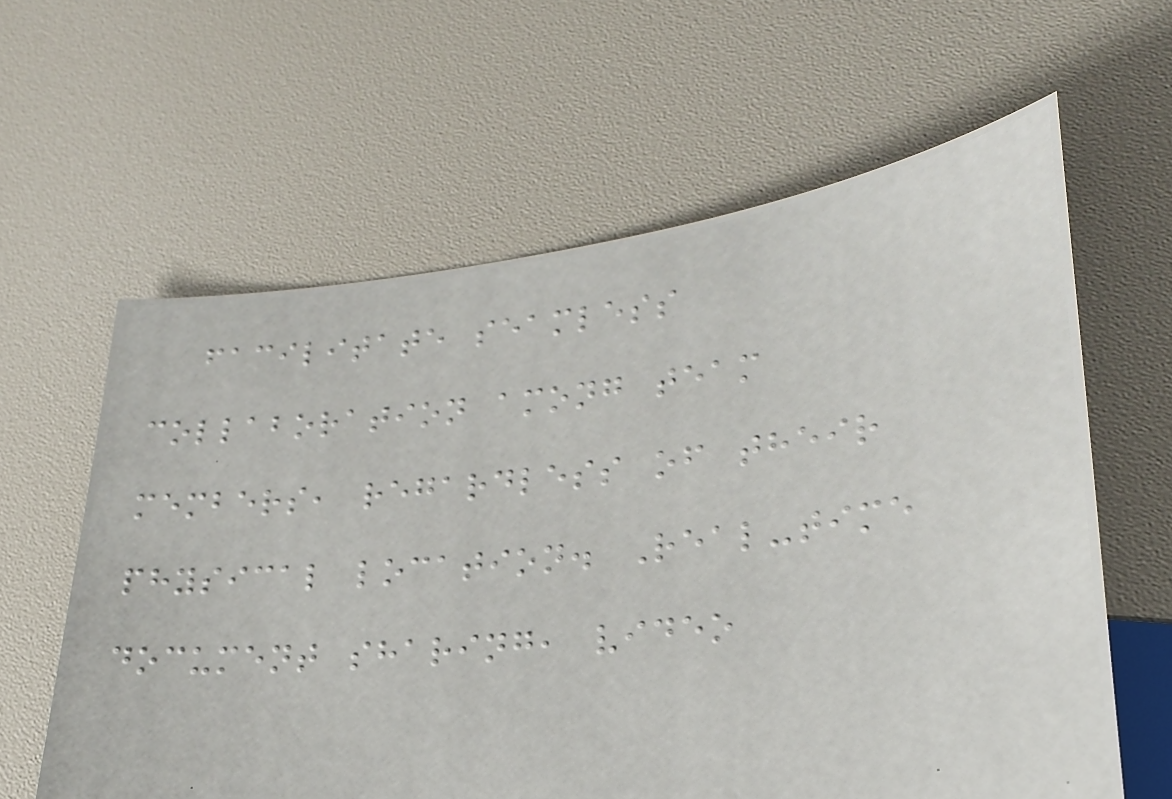facilitate seamless
collaboration among team
members, regardless of their
physical location. Real-time
document sharing, video
